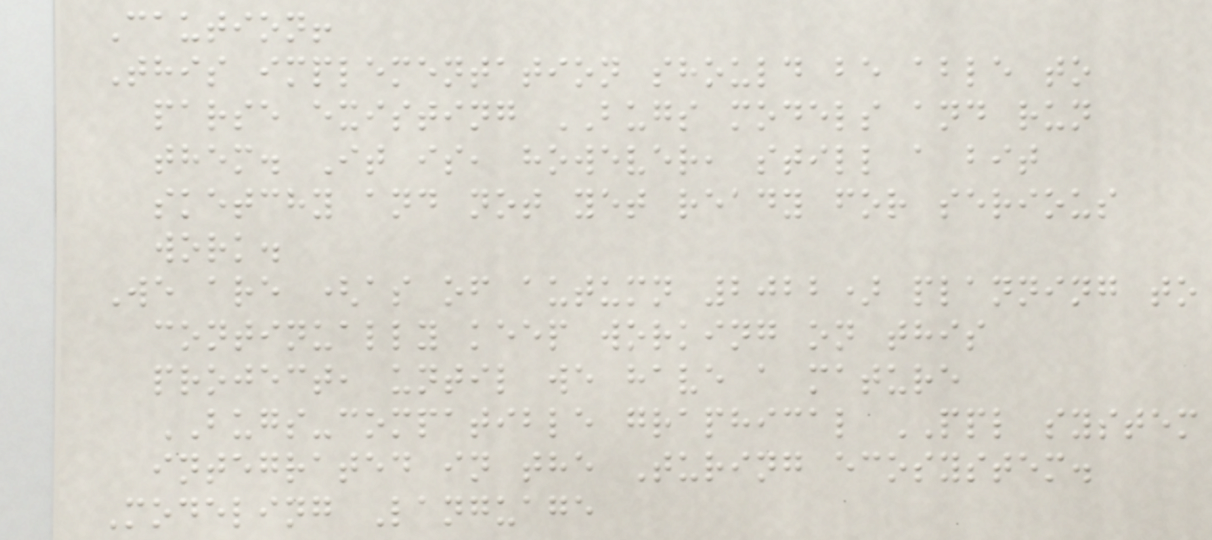Caution!
This implementation should be able to
parse existing BUGS models and run
them. It is, however, still a bit
sketchy and not yet ready for serious
work.
We are (as of autumn 2022) planning to
continually keep working on this
project, until we have a mature
BUGS-compatible graphical PPL system
integrated in the Turing ecosystem.
Modeling Language
